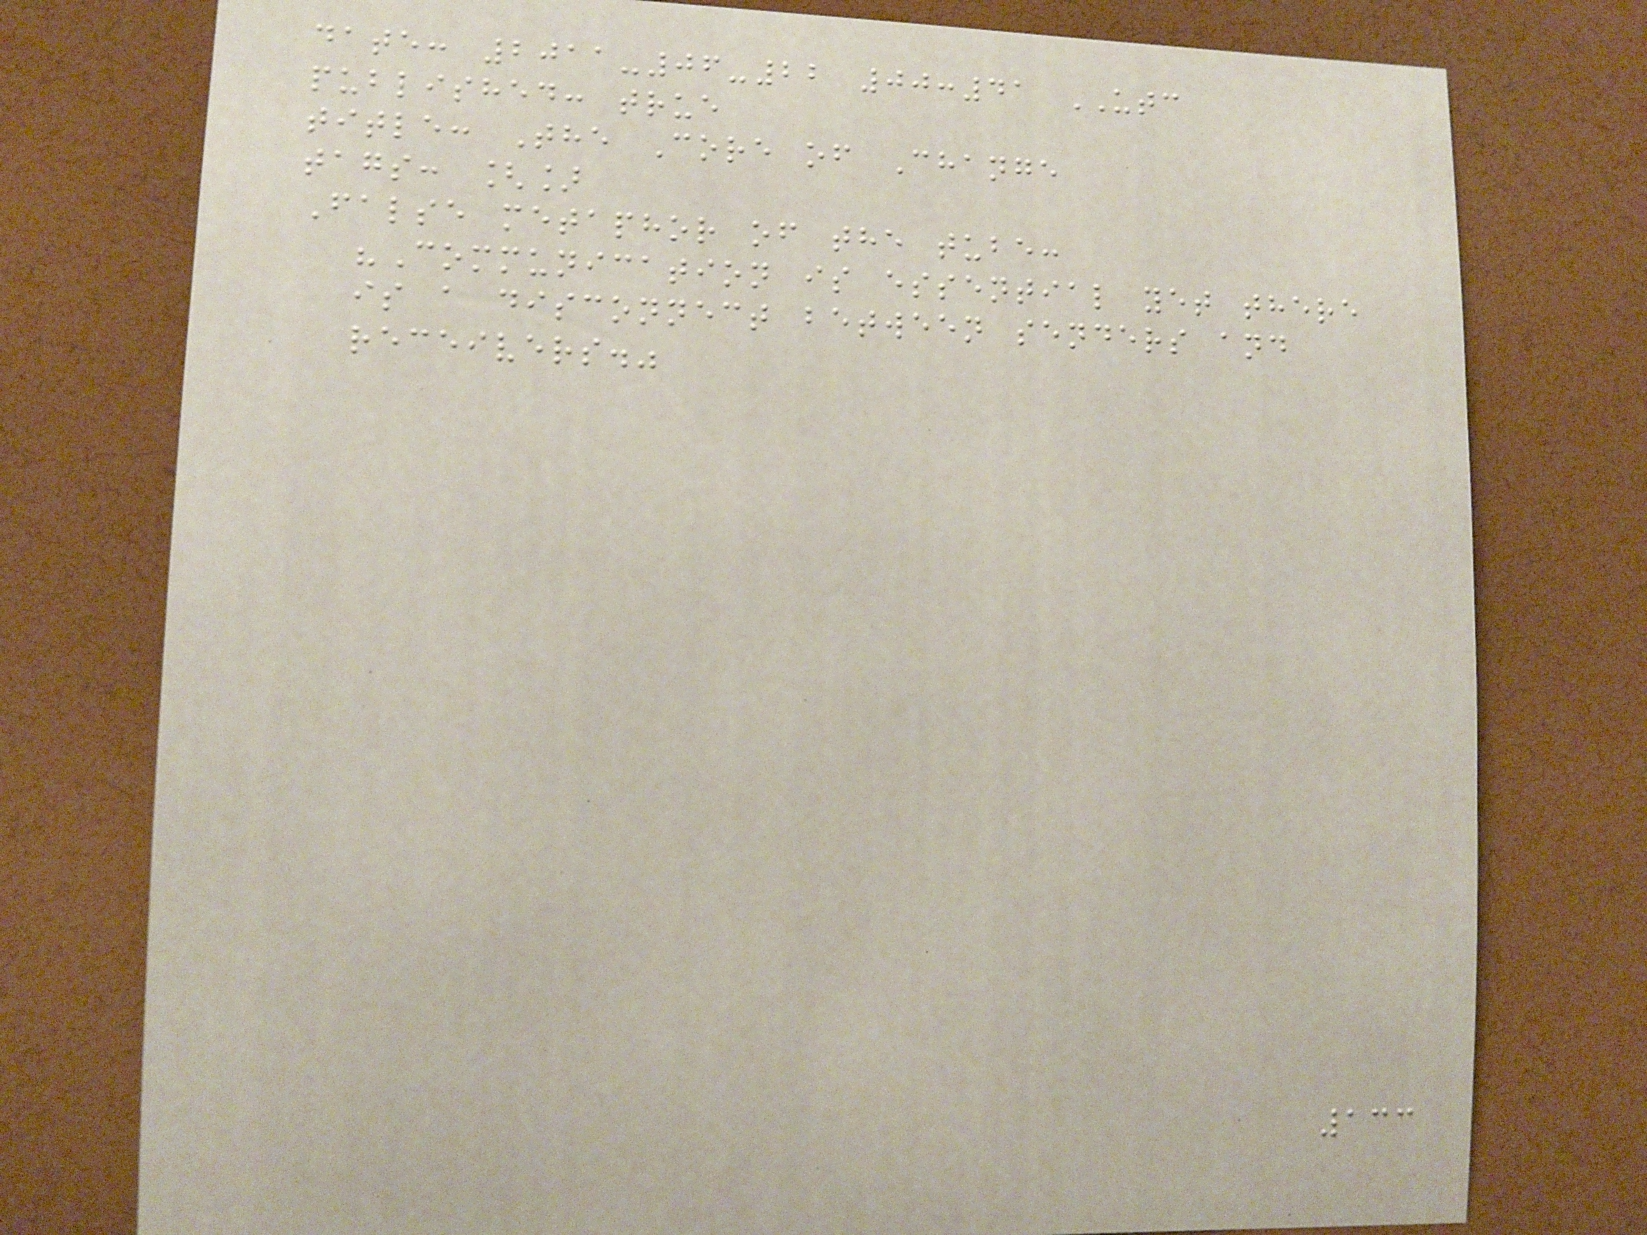date: 2011-06-22 00:41 UTC
published: true
title: The Core of Change
tags: []
False metaphor of the tube:
"Communication is essential yet there
is a disconnect between senders and
receivers."
133
